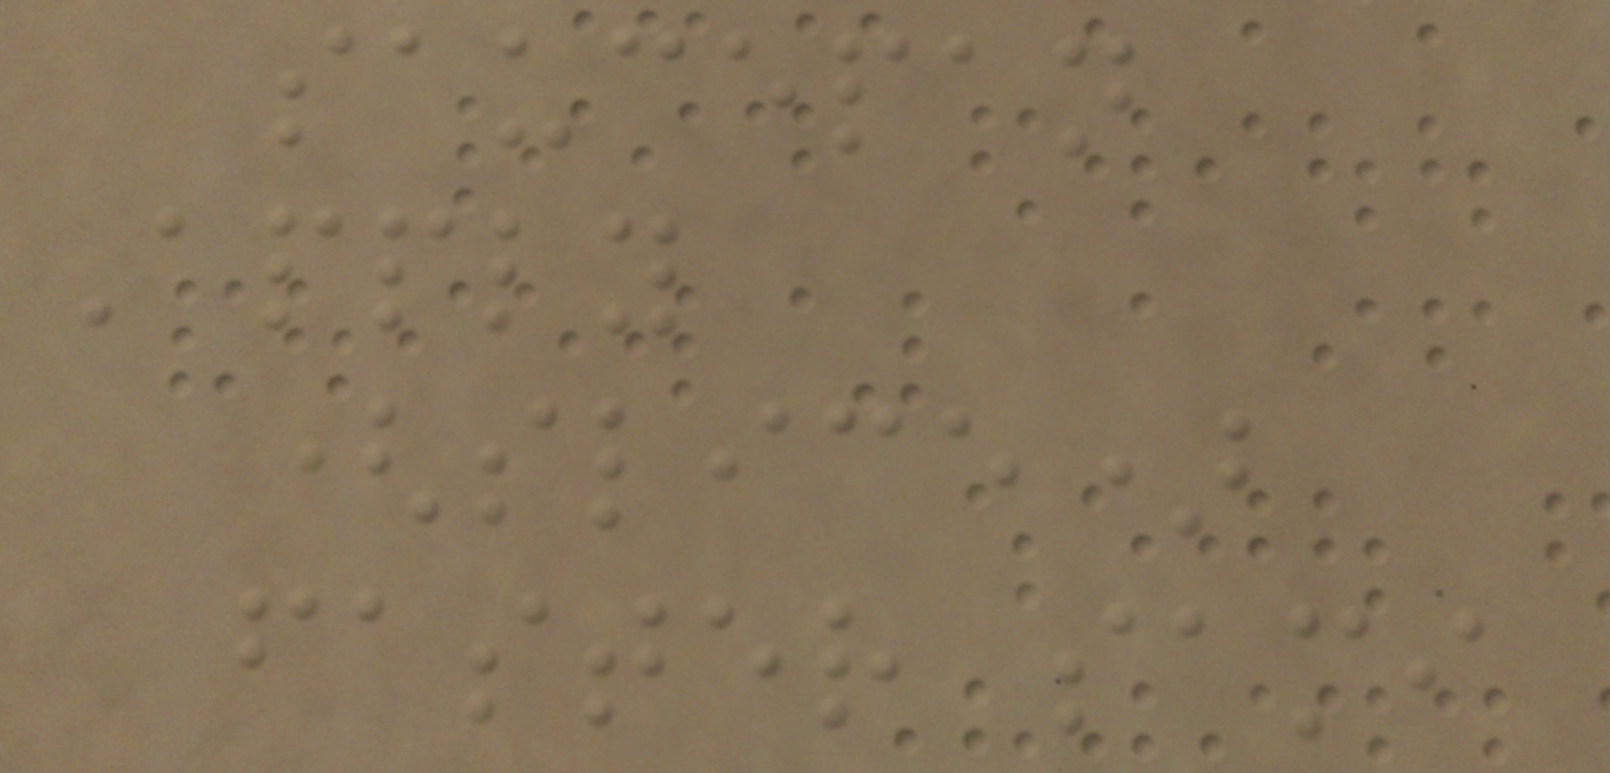saucepan
Apply
(slice)
faster sami
